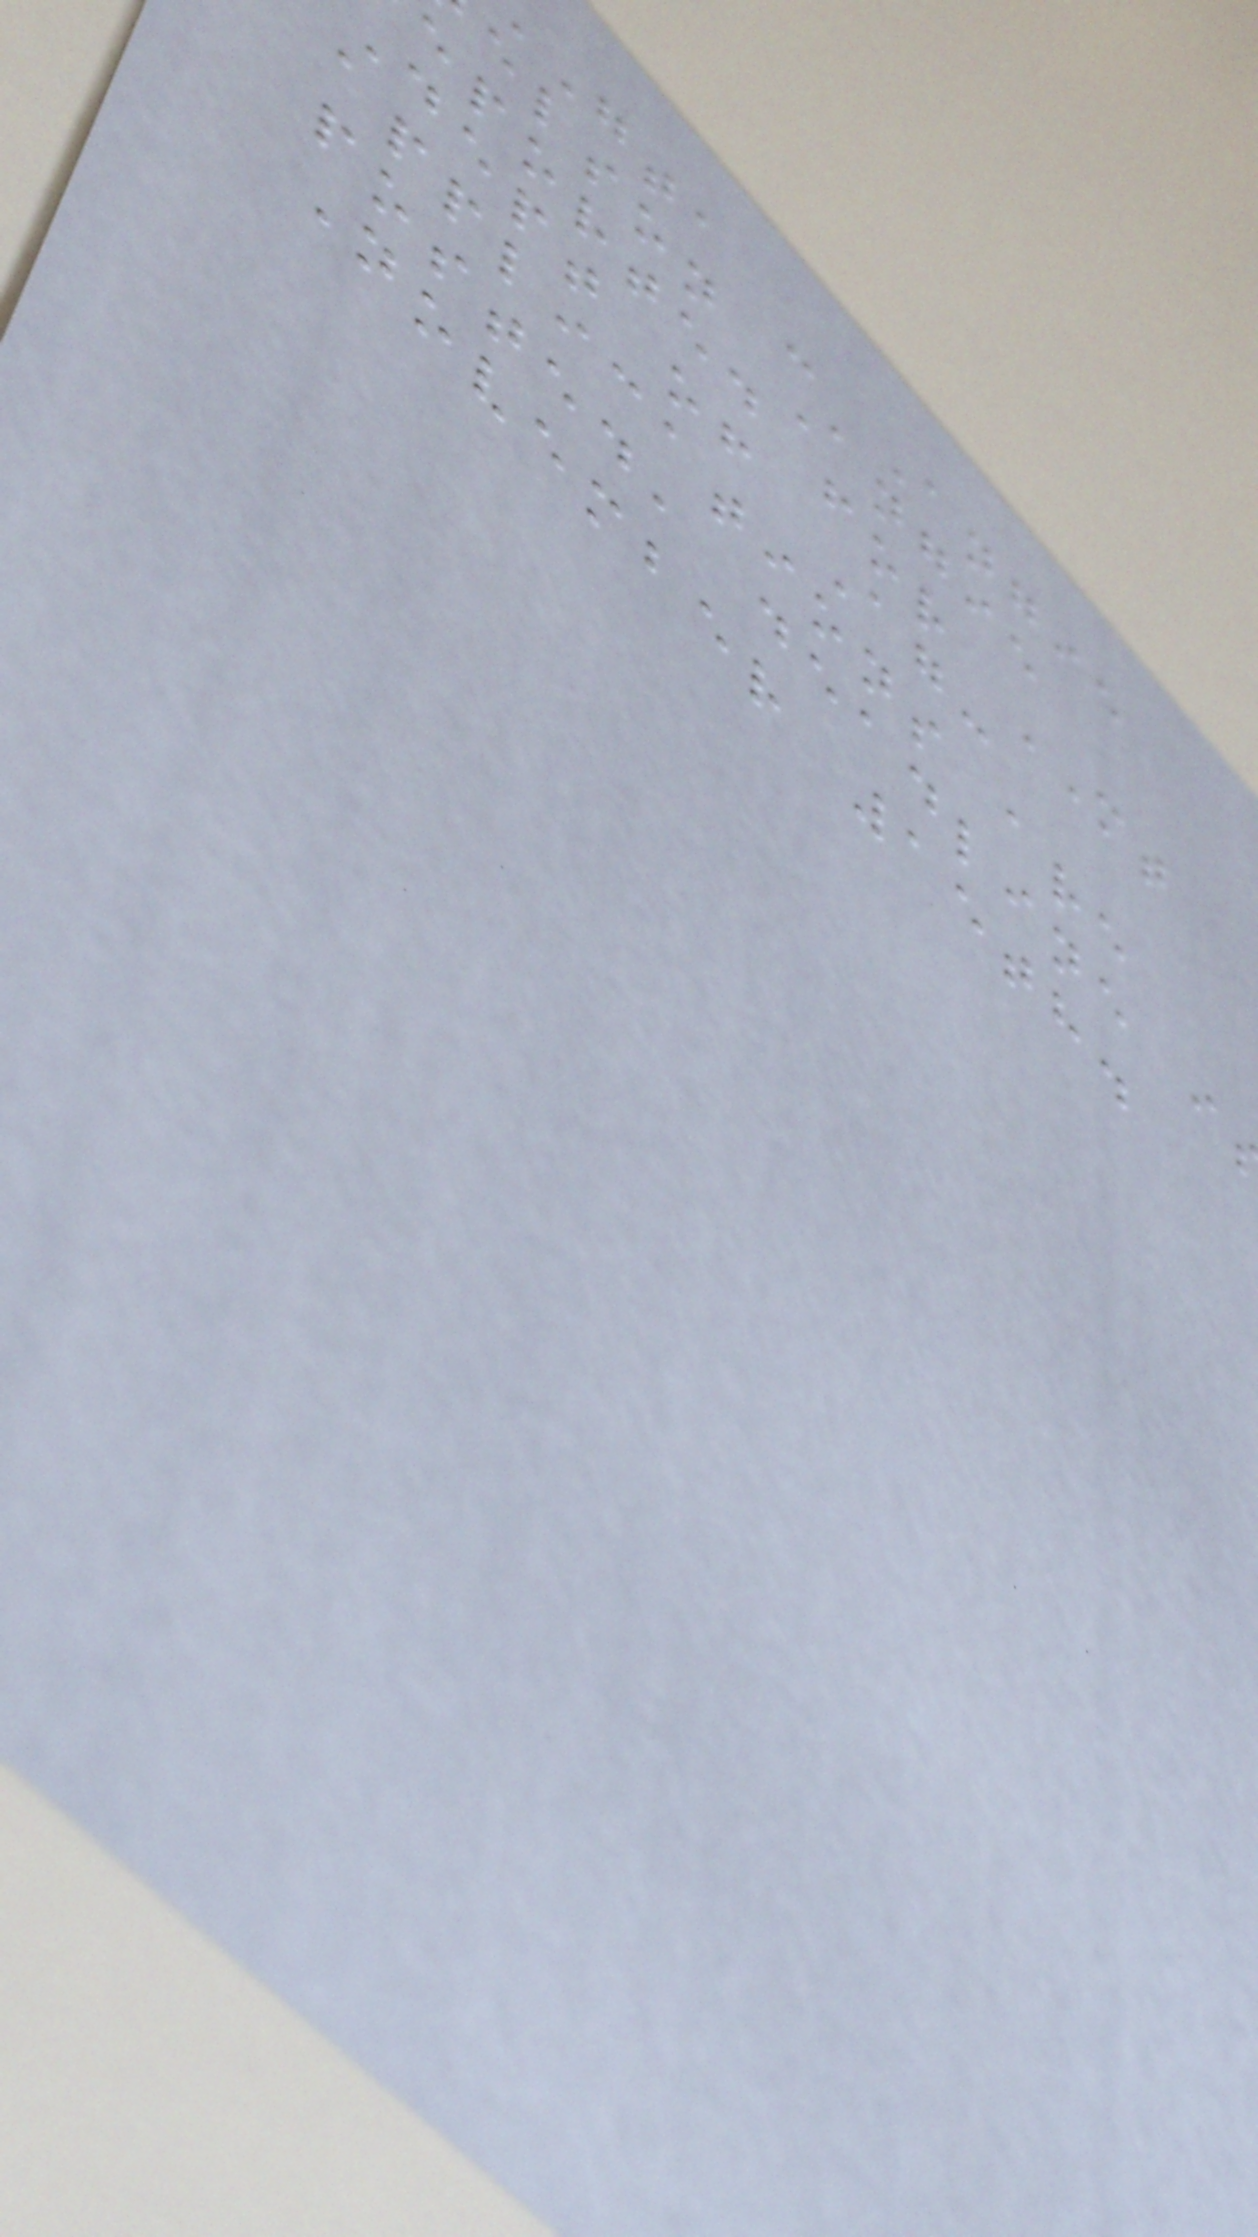gta - Angie
elson Angie
eported for MT
dept of Ag:
applications are
posted, deadline i
November 15th.
